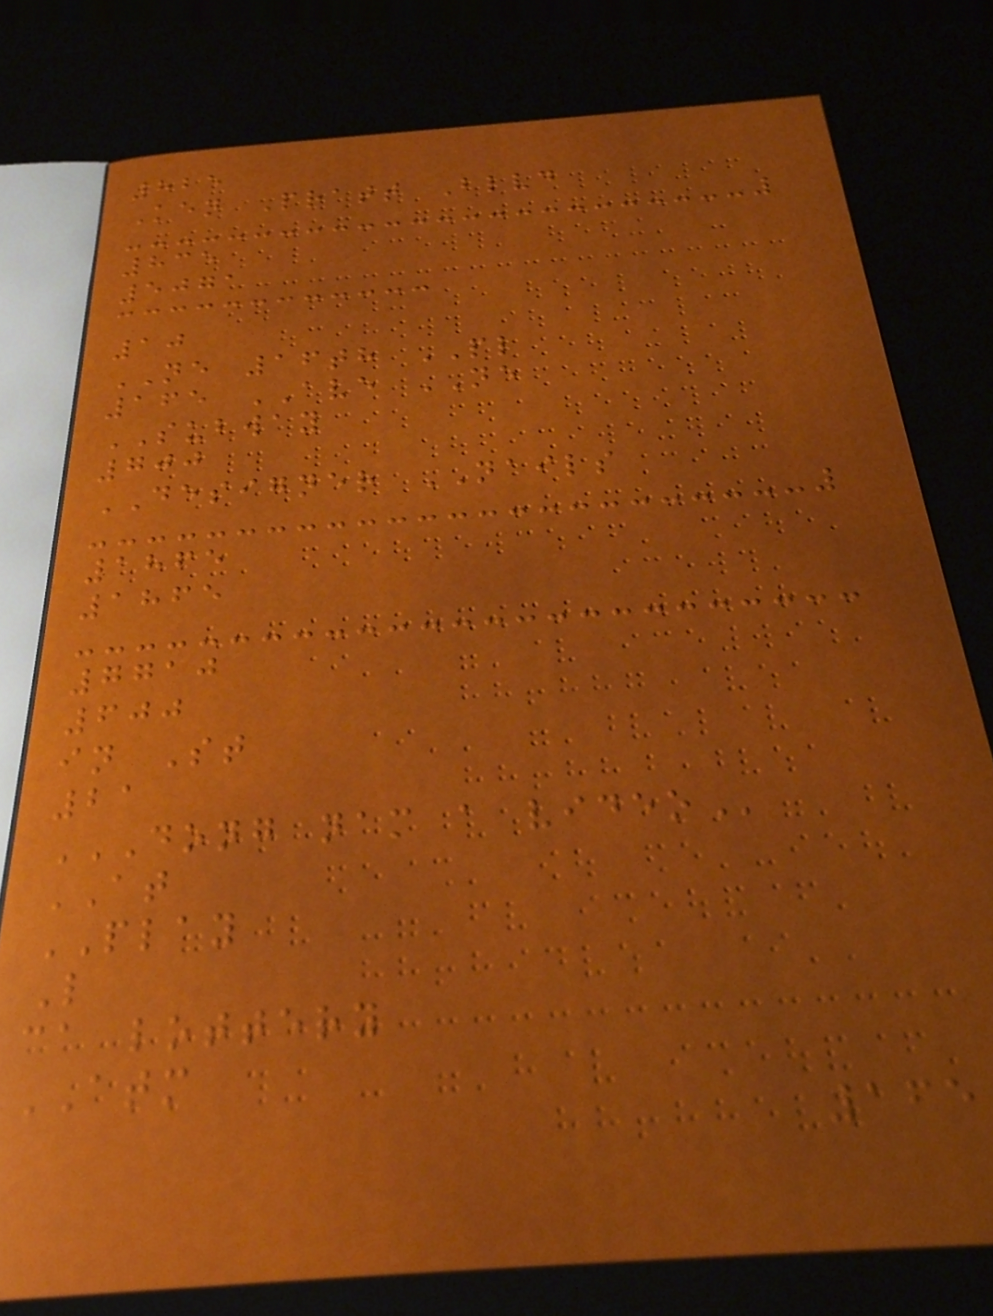825
Ken Pratt Blvd
835
5071
10
NE 16th PL
165 AVE NE
SUBWAY
700
DESIGNER NAILS
1865
1865
7710
600
in St
21
DONG NAM A VIDEO
AT
PLAY
L
ca lottery
ATM
165
